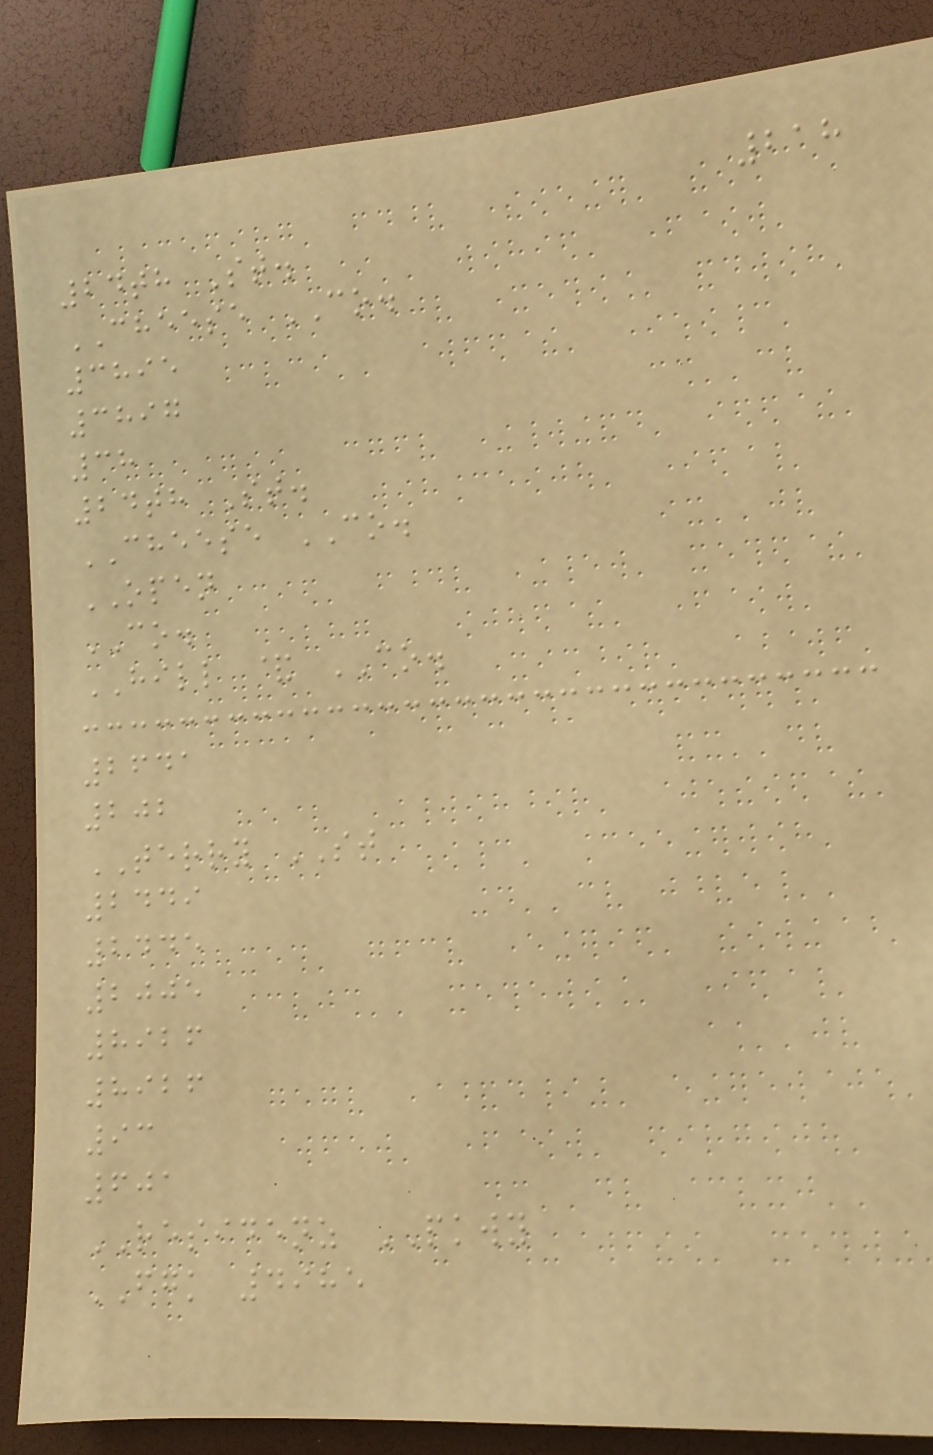218
24th St.
CHEESE CO.
3895
3897
38
24th St.
CHEESE CO.
OPEN
CO.
HILL & CO.
2641
202
TERRY ST
2449
2445
2005
8926
8926
93
601
RESIDENZ PKWY
FGK 4985
